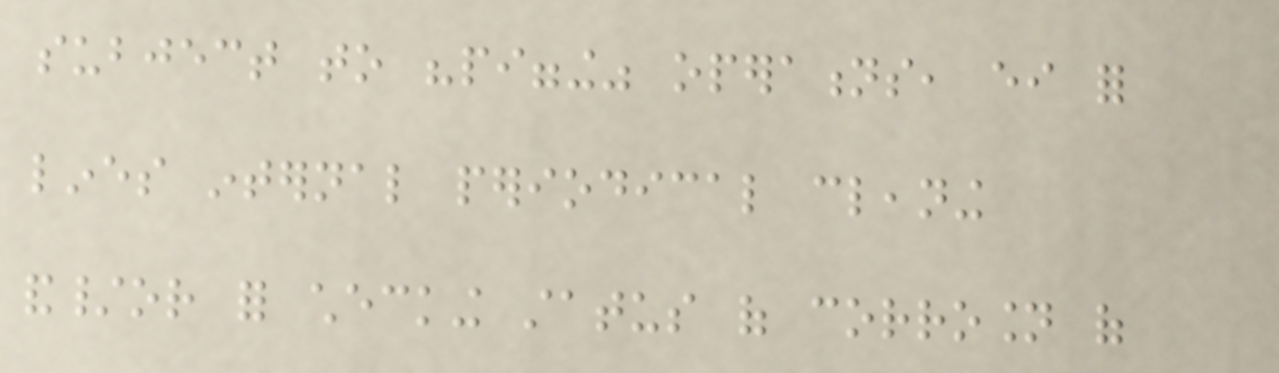subject to "pigging" operations, either for
lines internal periodical cleaning
and/or for checking status of corrosion of
